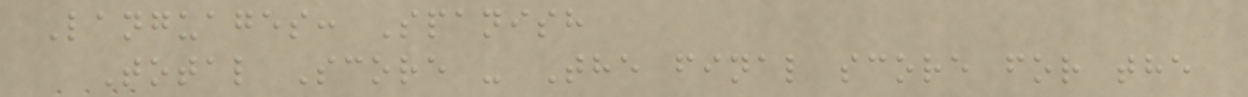Languages: Spanish
Total Score - The final score for the
